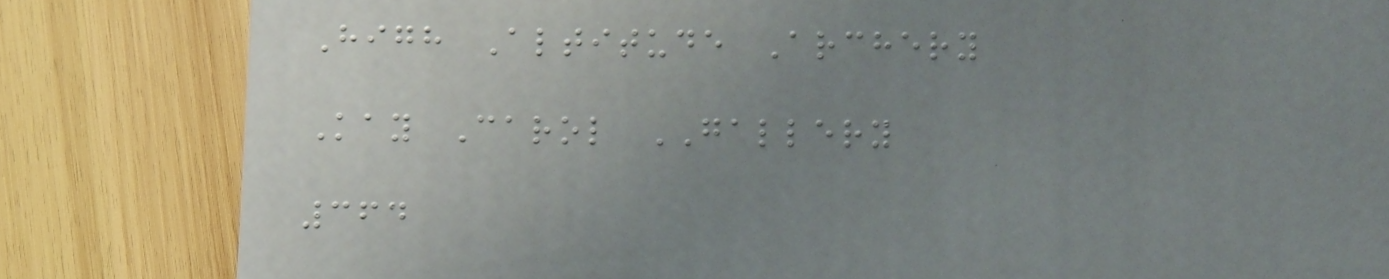High Altitude Archery
Kay Carol GALLERY
364
